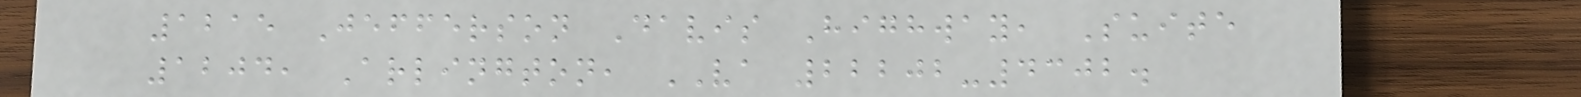1215 Jefferson Davis Highway, Suite
1204, Arlington, VA 22202-4302.
